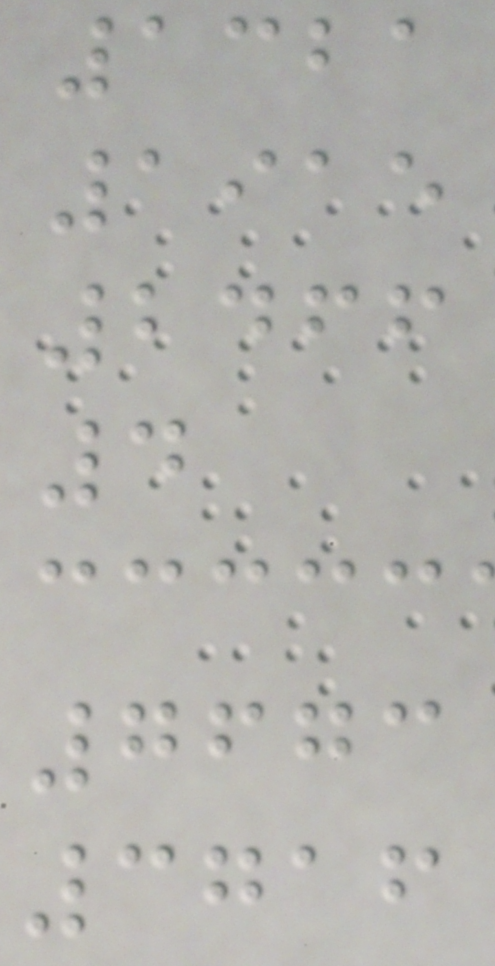1321
1915
2466
4
7673
3716
